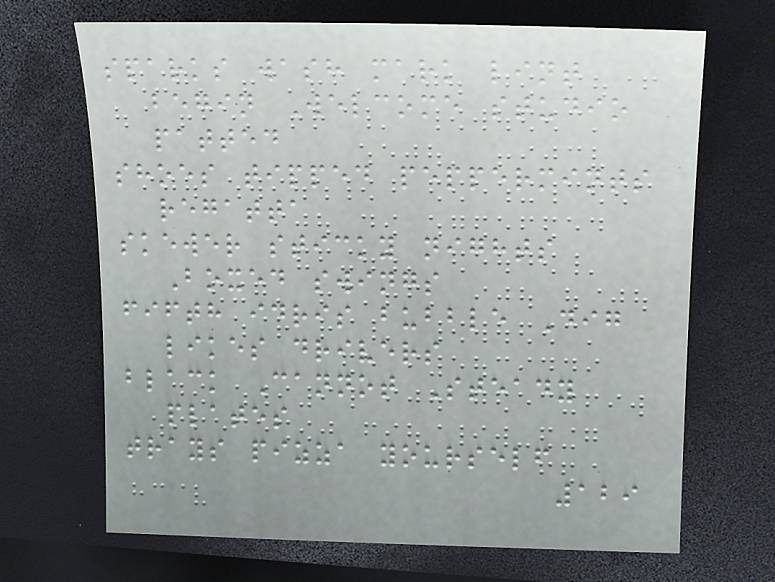sparks wash mark lint
begin Welcome studio
patted
shoes tipped peppermints
regatta
skewer sticky nights
Boxed swings
fifth idris bubble Dig
likes drivers
black Cannot Steady
plates
trays pizza yourself
129
